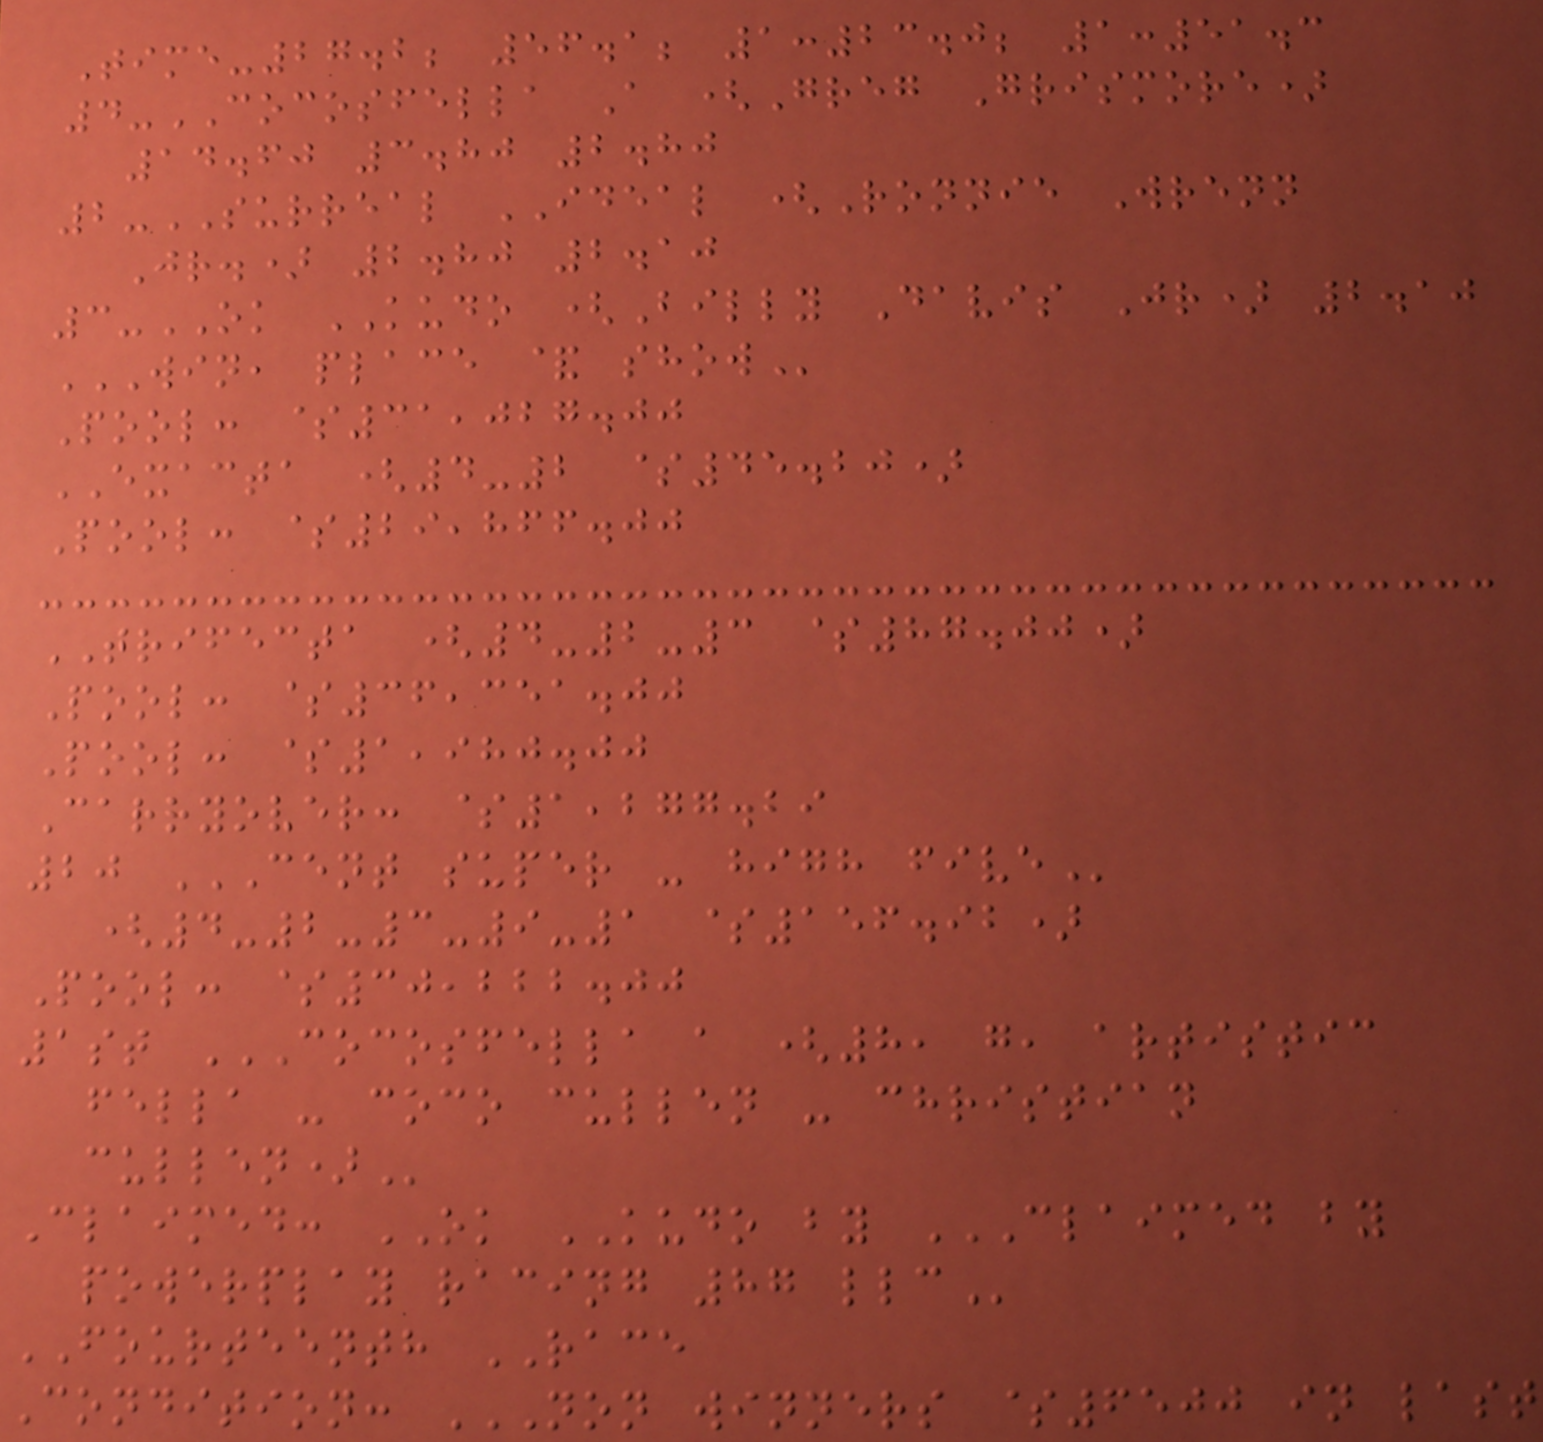Time-27.2; 56.1; 1:23.0; 1:51.3
4-COCOSFELLA A (Greg Grismore)
14.60 3.80 2.80
2-SURREAL IDEAL (Ronnie Wrenn
Jr.) 2.80 2.10
3-OK KUDO (Billy Davis Jr) 2.10
WIN, PLACE & SHOW
Pool: $31,027.00
EXACTA (4-2 $45.20)
Pool: $29,866.00
TRIFECTA (4-2-3 $87.00)
Pool: $36,351.00
Pool: $1,980.00
Carryover: $1,277.29
20 CENT SUPER - HIGH FIVE
(4-2-3-9-1 $156.92)
Pool: $30,222.00
1st COCOSFELLA A (8, G, ARTISTIC
FELLA - COCO CULLEN - CHRISTIAN
CULLEN)
Claimed: OK KUDO by CLAIMED BY
POWERPLAY RACING 87 LLC
FOURTEENTH RACE
Condition: NON WINNERS $6500 IN LAST
